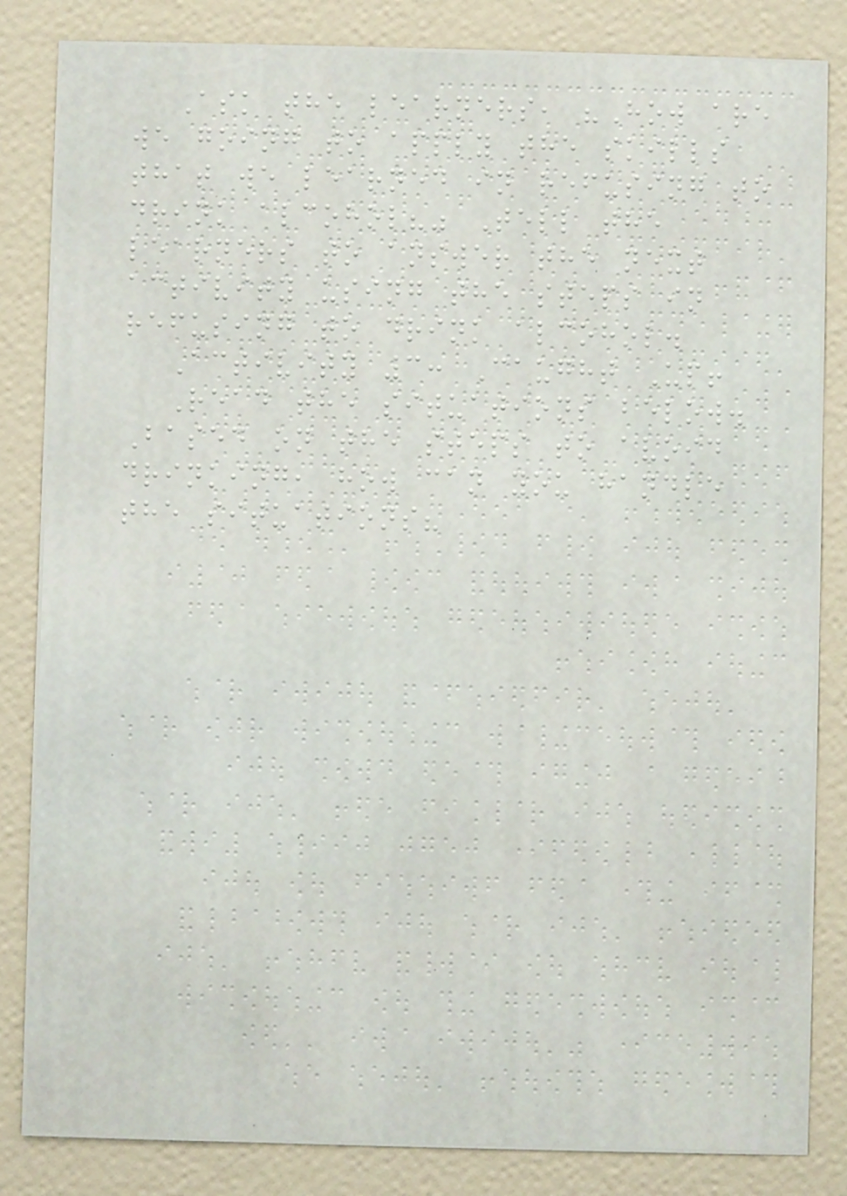Ask the learners, "How are
we going to apply the skills
that we learned in refusing to
drink alcohol?" Tell the
learners to answer the next
activity using the steps in
refusing to drink alcohol.
Activity 3: Caught Up!
Read the situations below.
Based on the steps to avoid
drinking, how can you handle
the situations?
